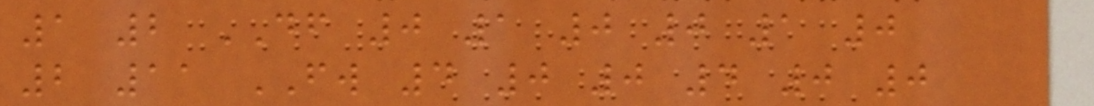1 2 DF 0 1 0 0 1 0
2 11 FW 4 0 0 4 0 0
